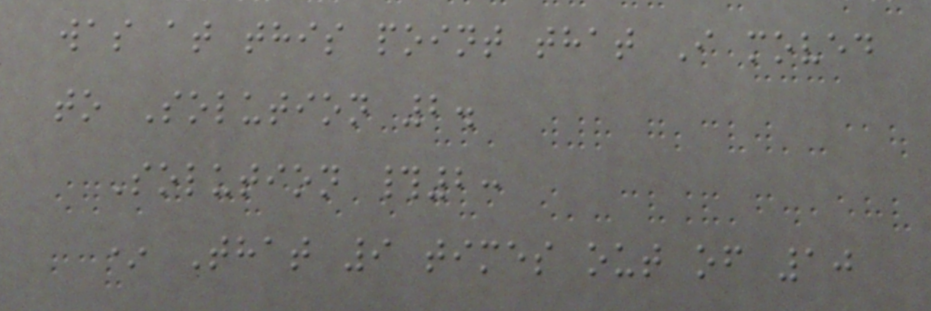was at this point that I moved
to Solution 2.
Solution #2:
* That 9 times out of 10
